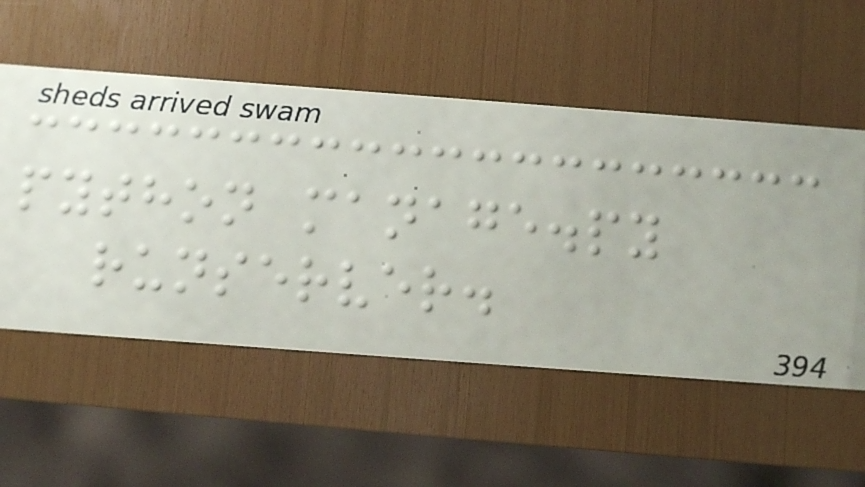python manage.py
runserver.
